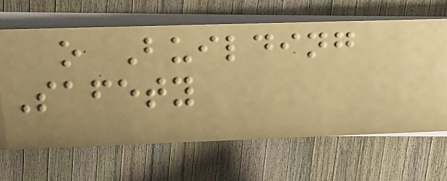o Building
Safety
